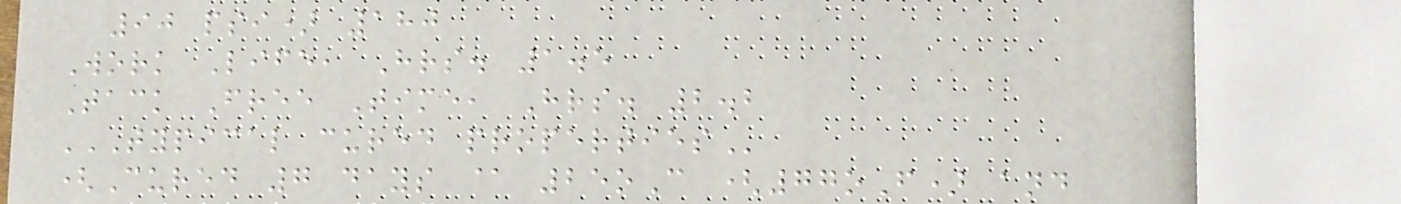90 psi) 180
Work Life, Hrs. 1.5
Tack Free Time, Hrs. 2.2
TYPICAL CURED PROPERTIES
(Cured 7 days @ 25oC (77oF) and
